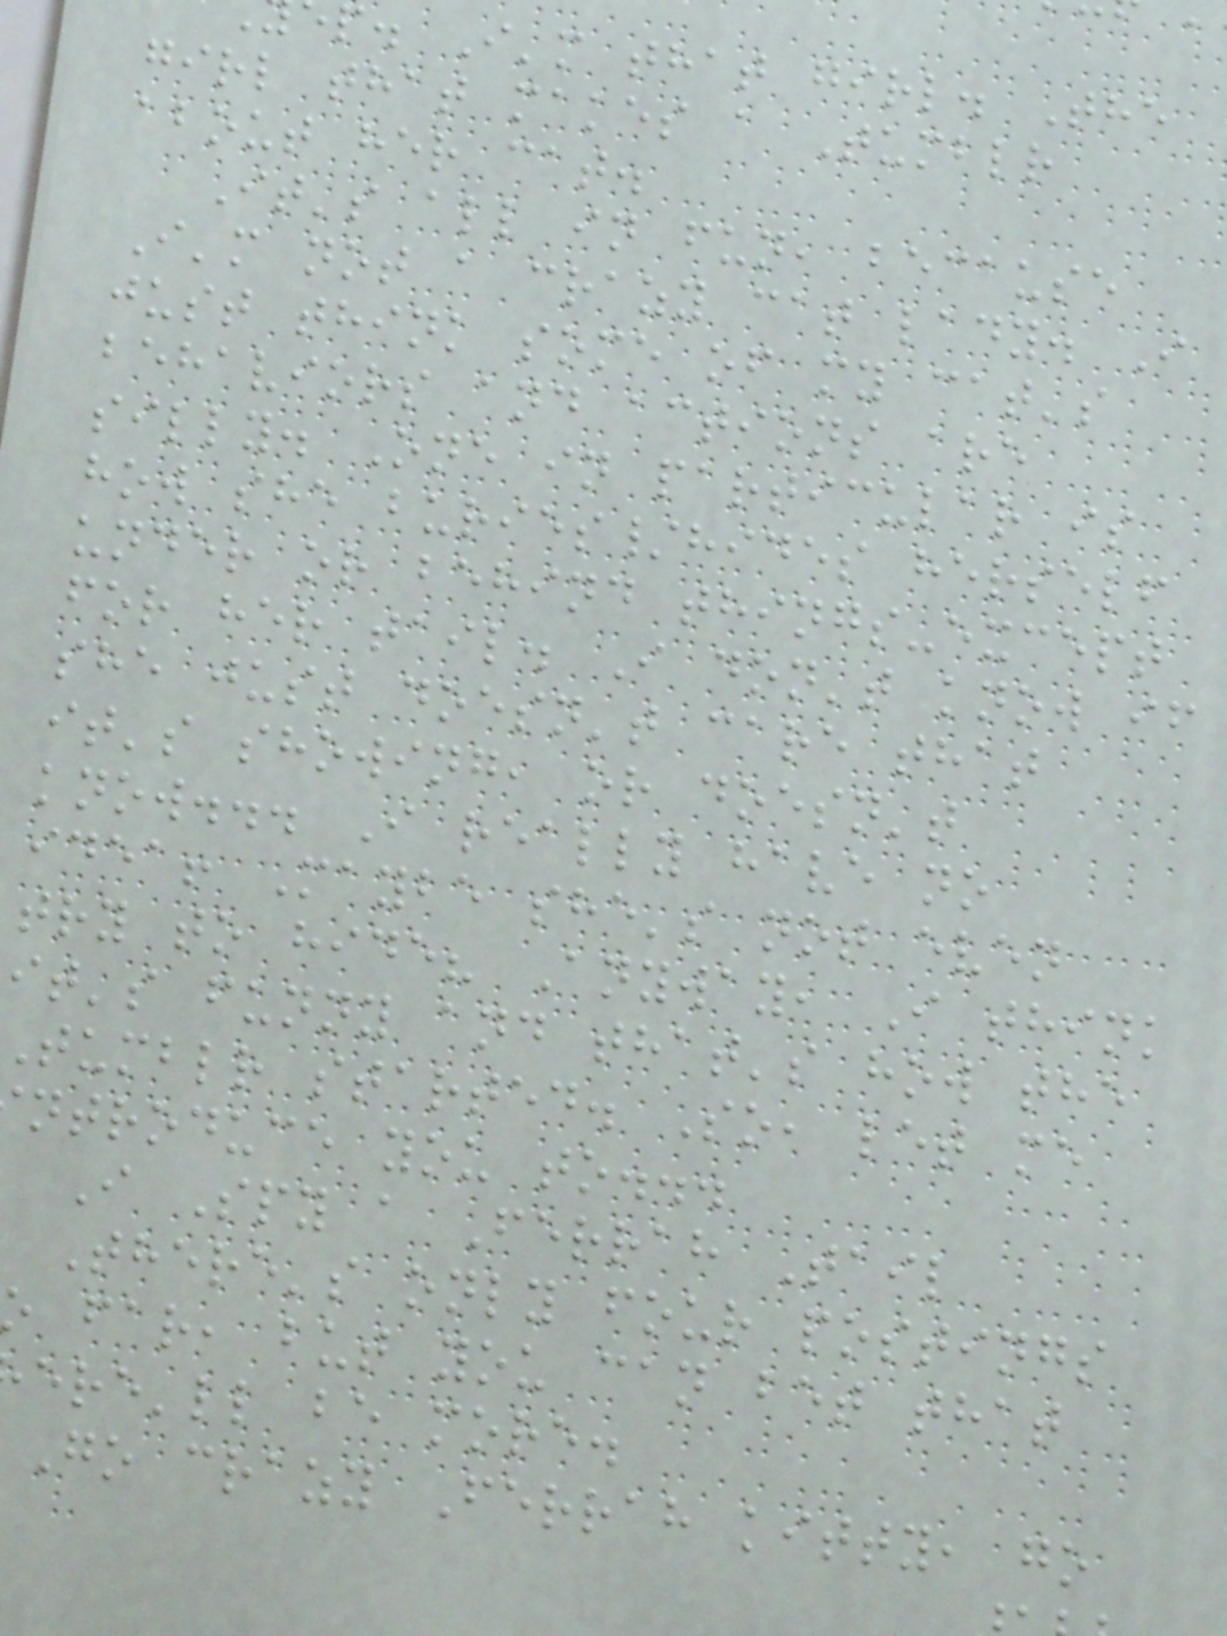p. I'm that girl. The
girl that makes a Tumblr
about her cat.
It's all in fun, because
I'm not a crazy cat lady. I
just think some of my cat's
behaviors and actions are
silly. One in particular is
how she buries/hides herself
under or behind things-except
for her tail. I don't know if
she just doesn't care that
it's showing, or doesn't
know... I really have no
idea! Maybe she's not even
try to hide? Anyway, I think
it's funny and that's how the
tumblr started. So, let me
ntroduce you to...
I Spy a Ferrah Tail
There's only four postings
far, but you can bet that
ere'll be more.
Go crazy Ferrah kitty, go
